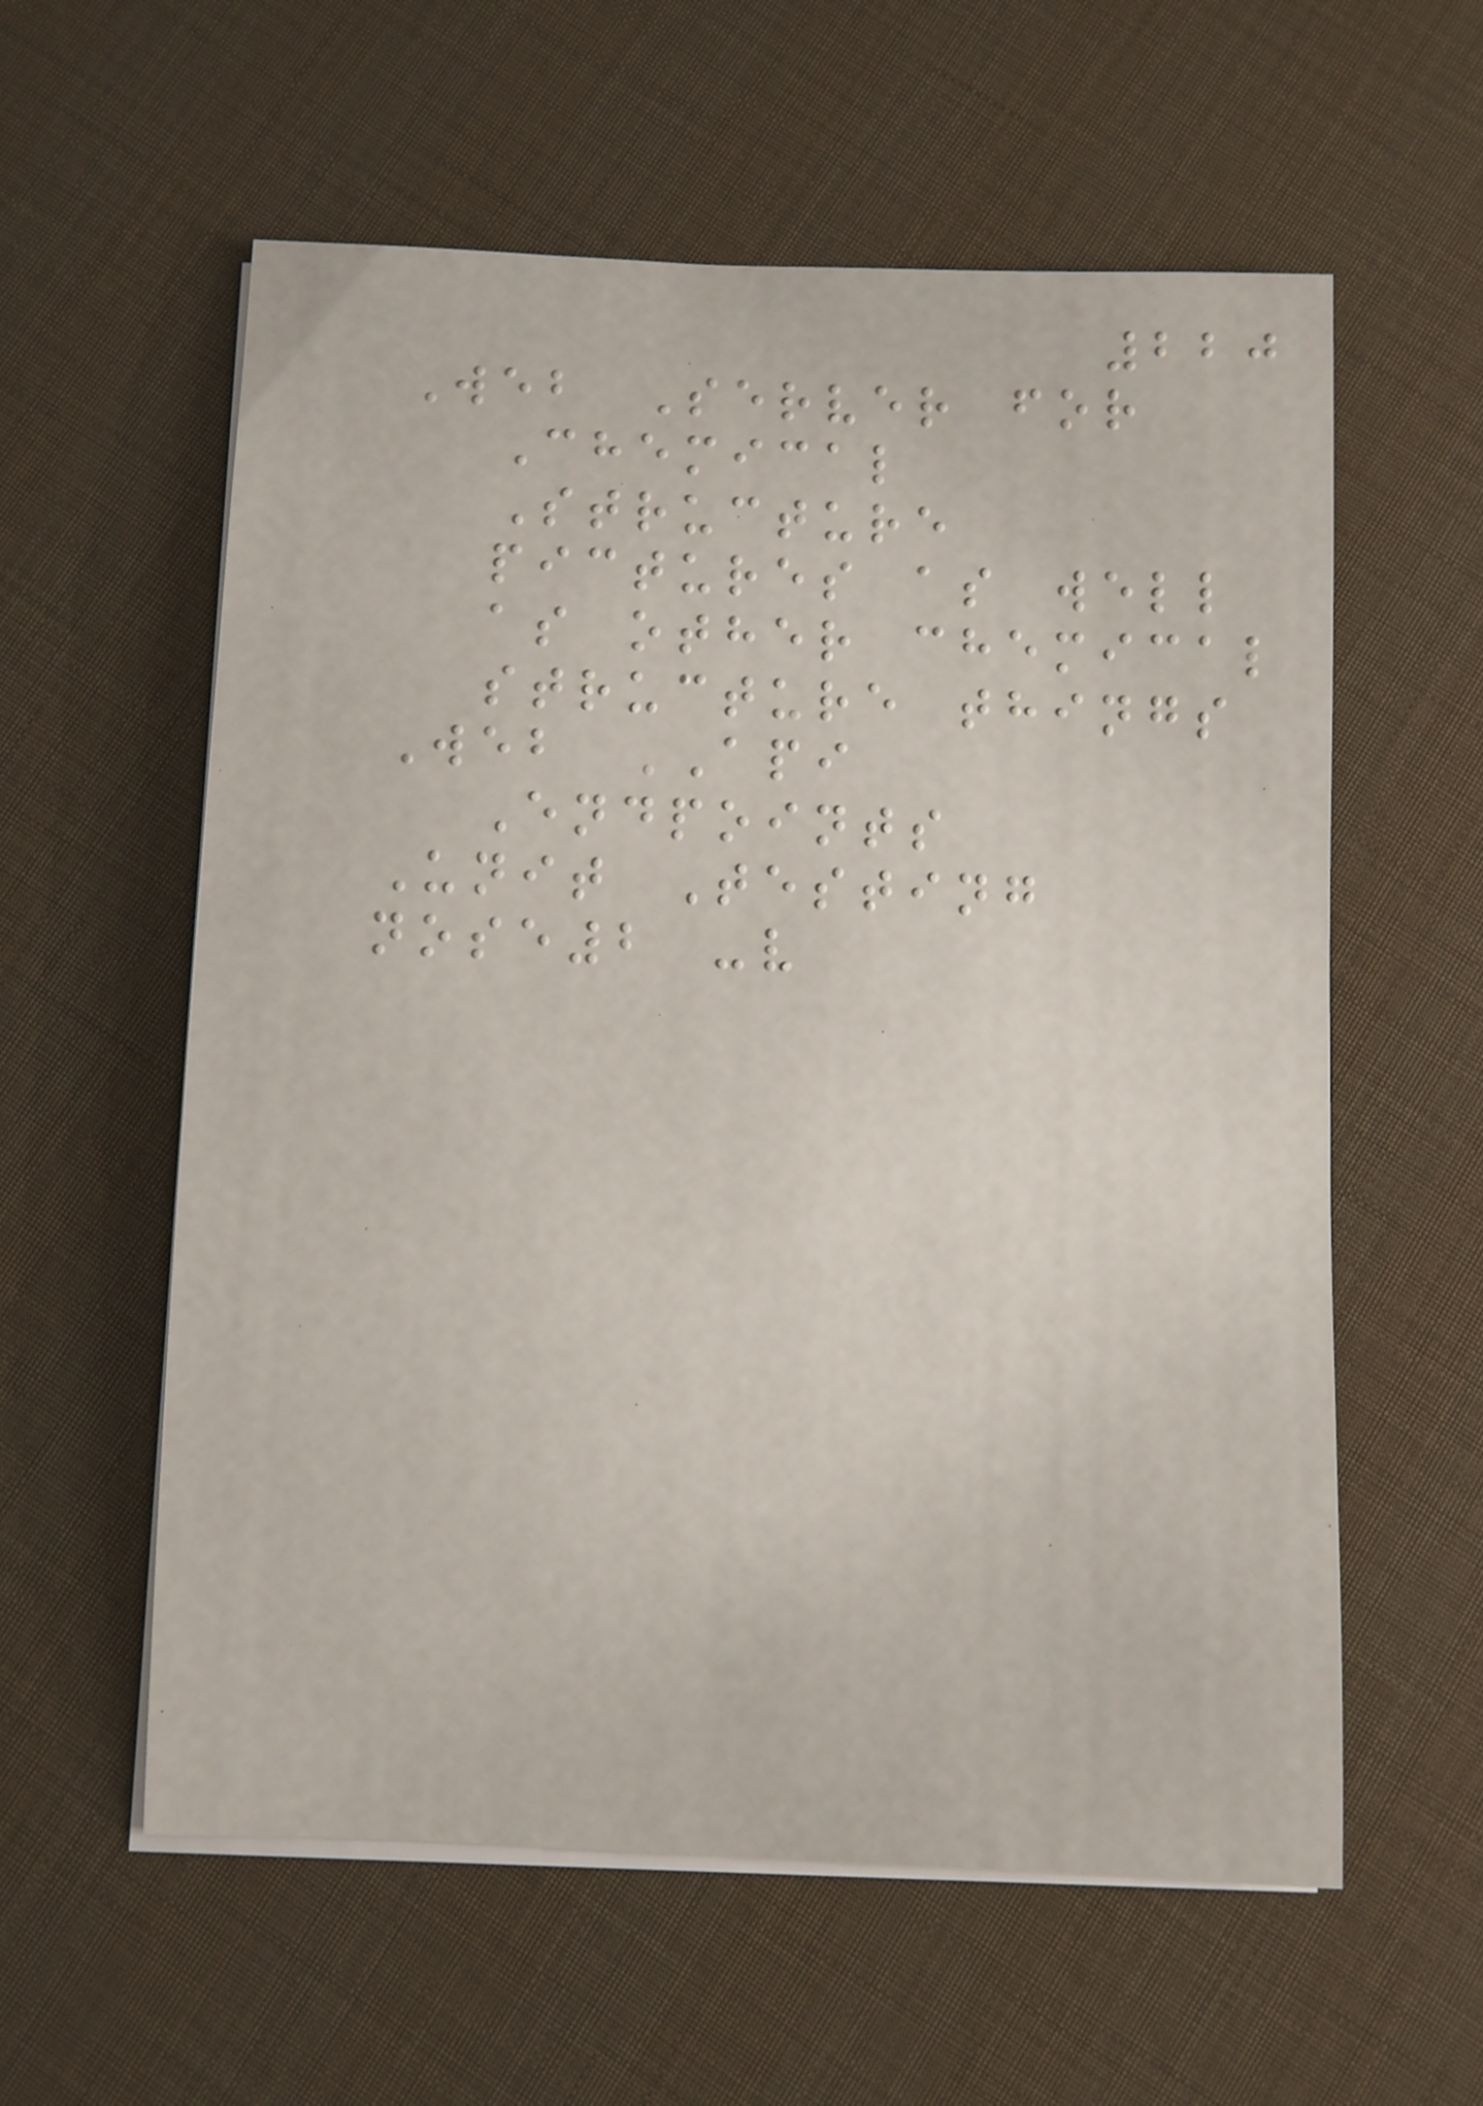220
Web Server for
Chemical
Structure
pictures as well
as other chemical
structure things
Web API
Endpoints
Unit Testing
nose2 -v
